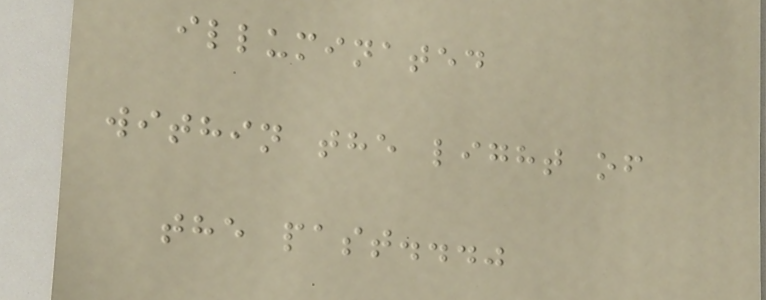illuminated
within the light of
the past..."
